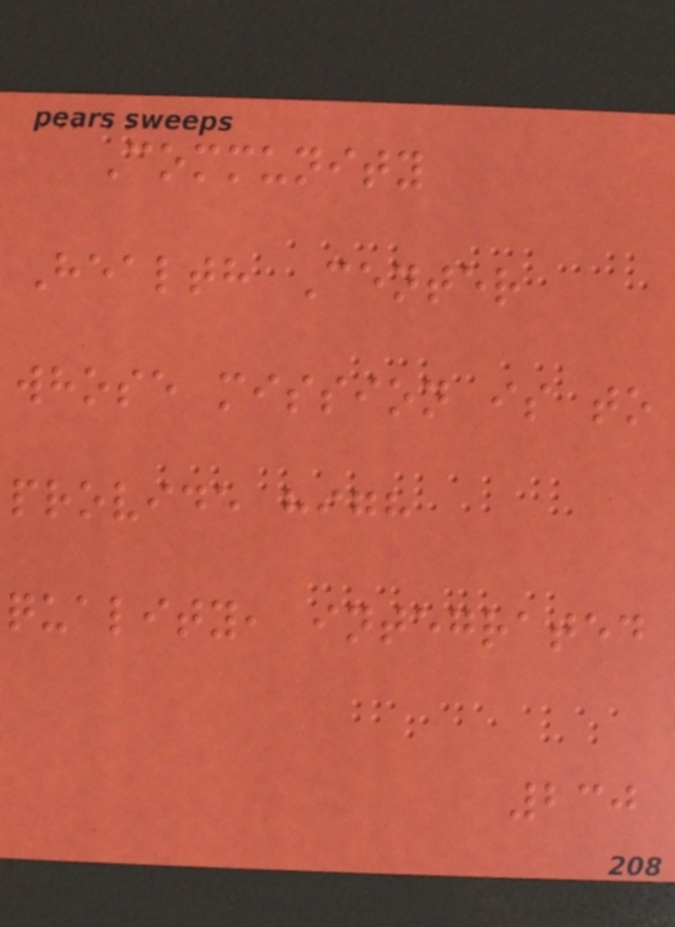Community
Health Center
whose mission is to
provide high
quality, integrated
230
